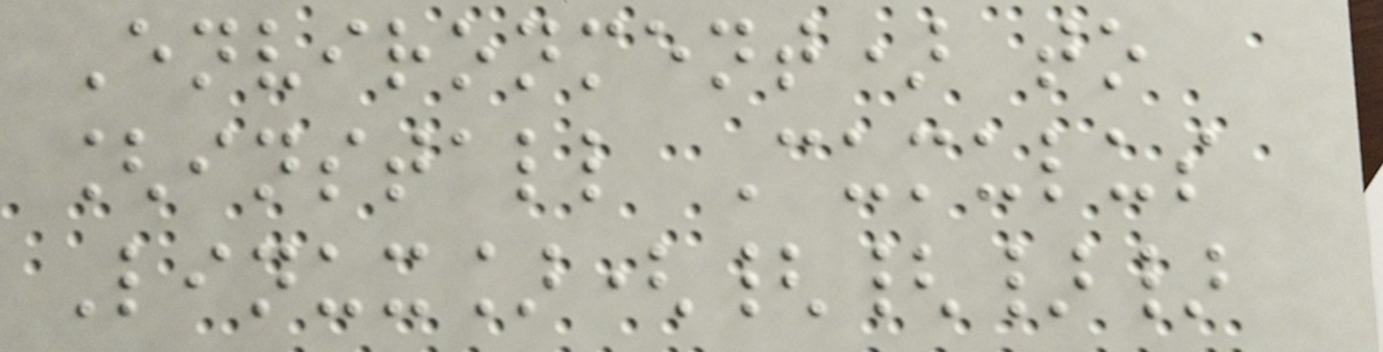Environment) to
[install Cumulus
Linux]({{}}
